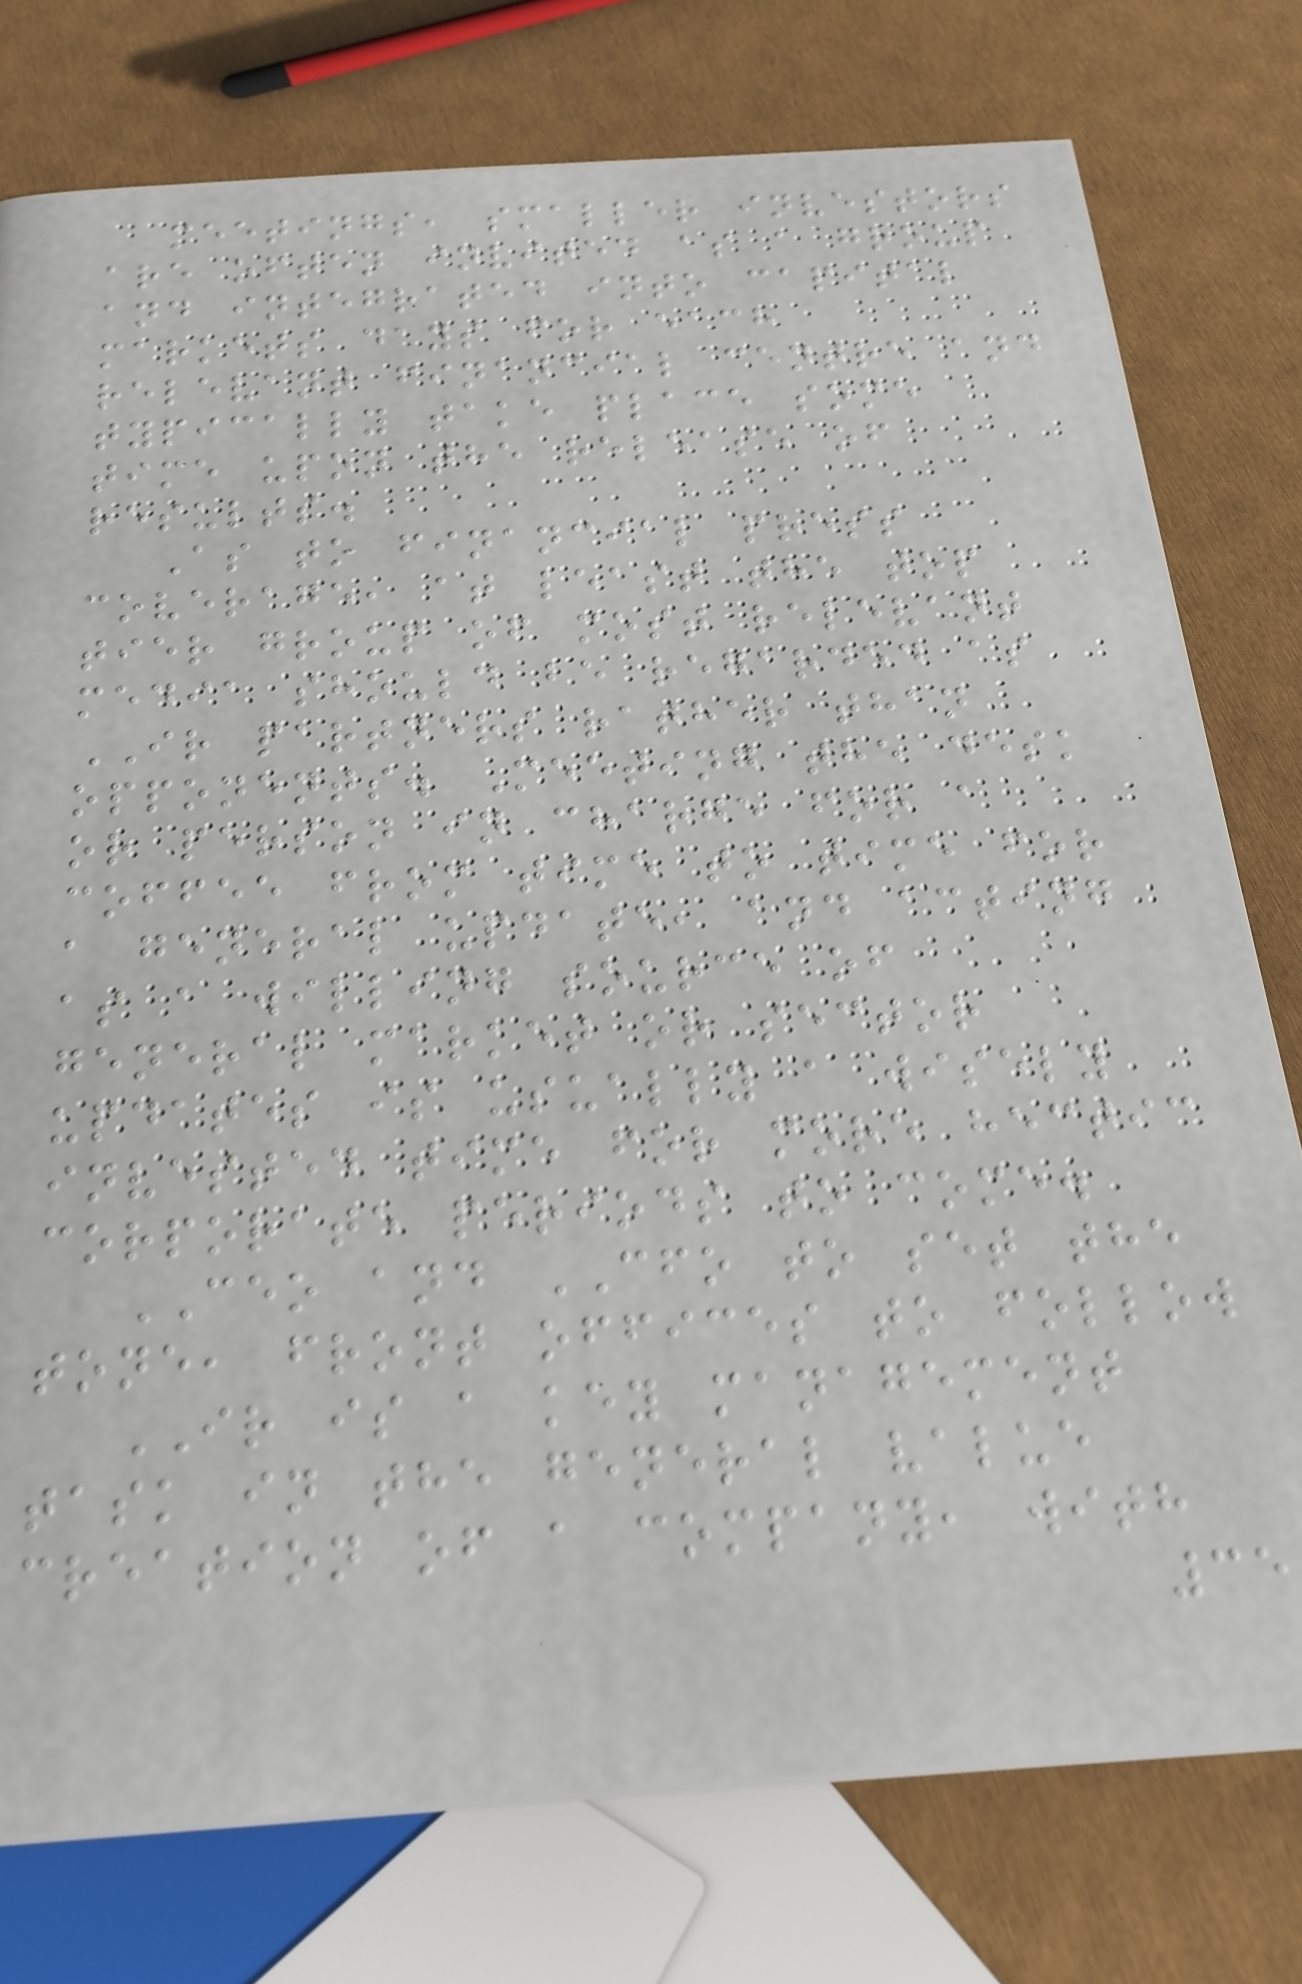meetings, smaller investors
are often invited as a group
and integrated into capital
markets days for each
relevant financial centre and
typically take place some
time upon the release of
results.
As to financial press
coverage, at least the top
tier group of most relevant
media should be regarded as
IR partners rather than
opponents. Meeting the desk
or person in charge for a
coffee from time to time for
a general update, and acting
as a willing source of
general market or sector
updates is usually a wisely
invested time for more hectic
corporate periods to come.
CEO and CFO to set the
tone, front offices to follow
IR is a key management
task in the general value
creation of a company, with
35
